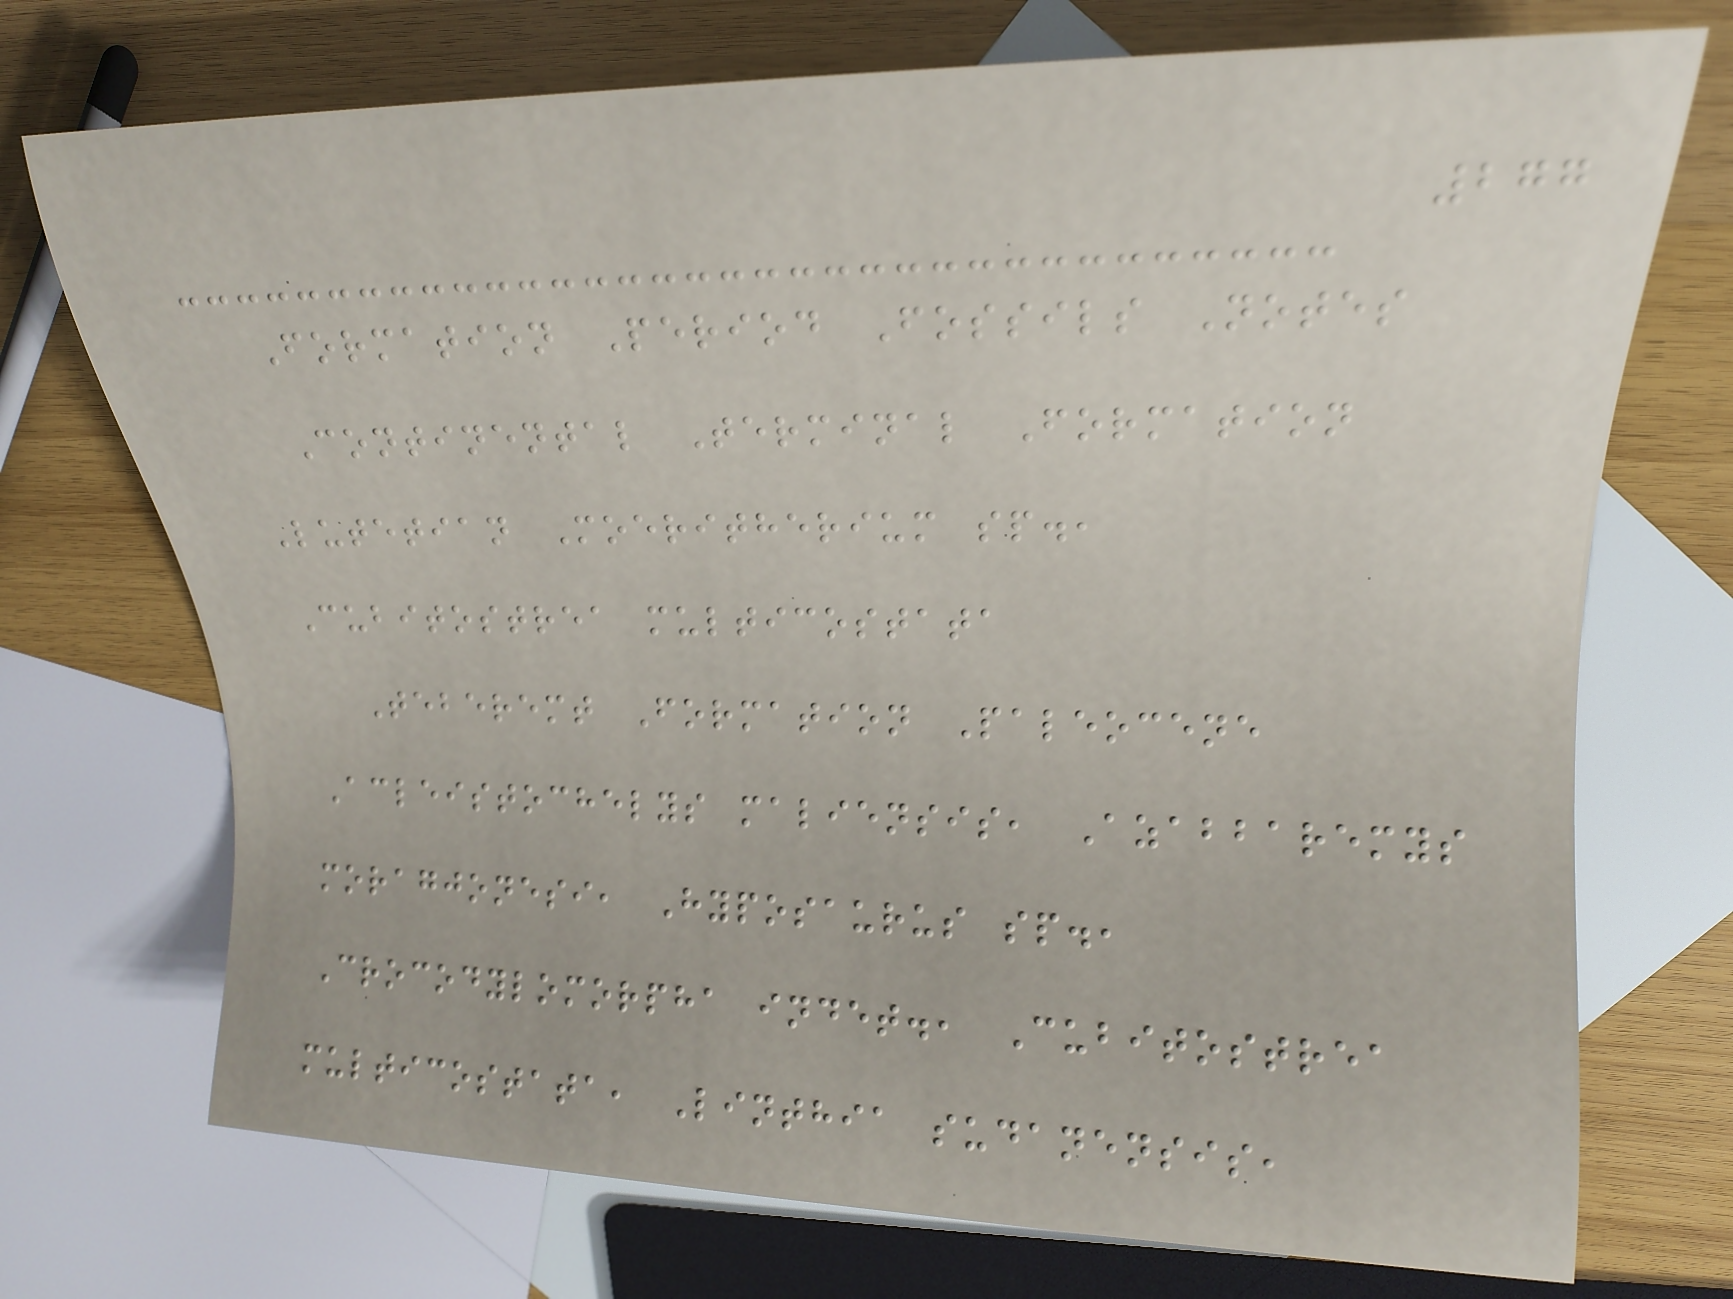277
Formation Period Fossils Notes
Continental Terminal Formation
Lutetian Moeritherium sp.,
Cubitostrea multicostata
Teberemt Formation Paleocene
Acleistochelys maliensis, Azabbaremys
moragjonesi, Hyposaurus sp.,
Crocodylomorpha indet., Cubitostrea
multicostata, Linthia sudanensis,
